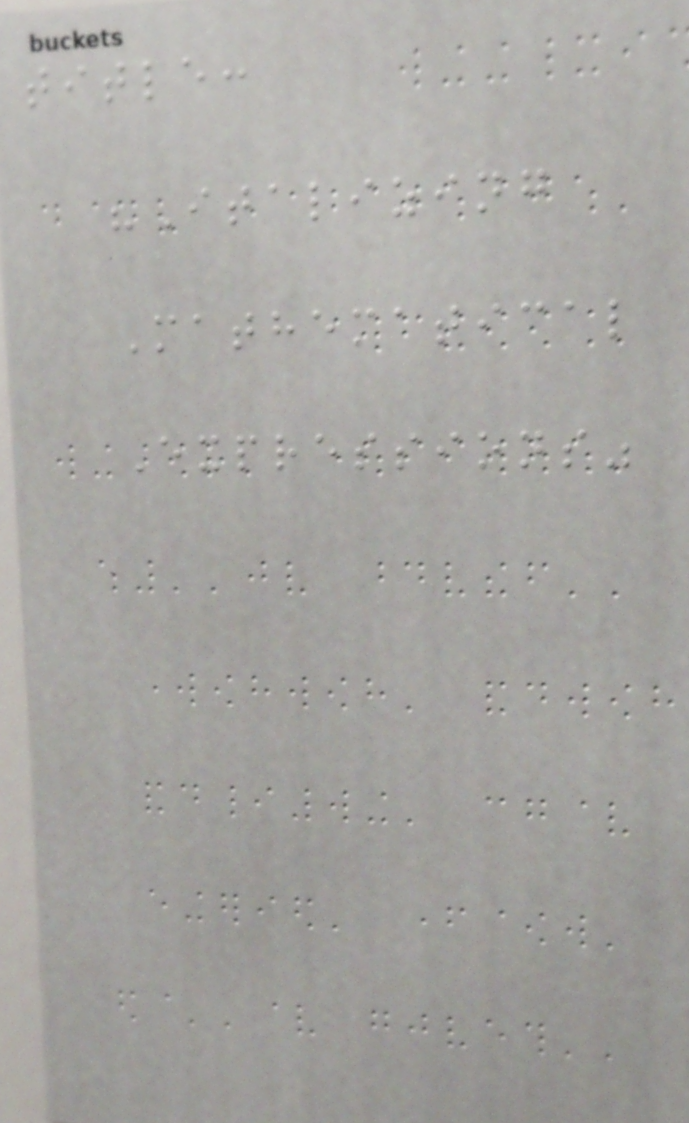title:
"Italizing
Mathematical
Expressions"
